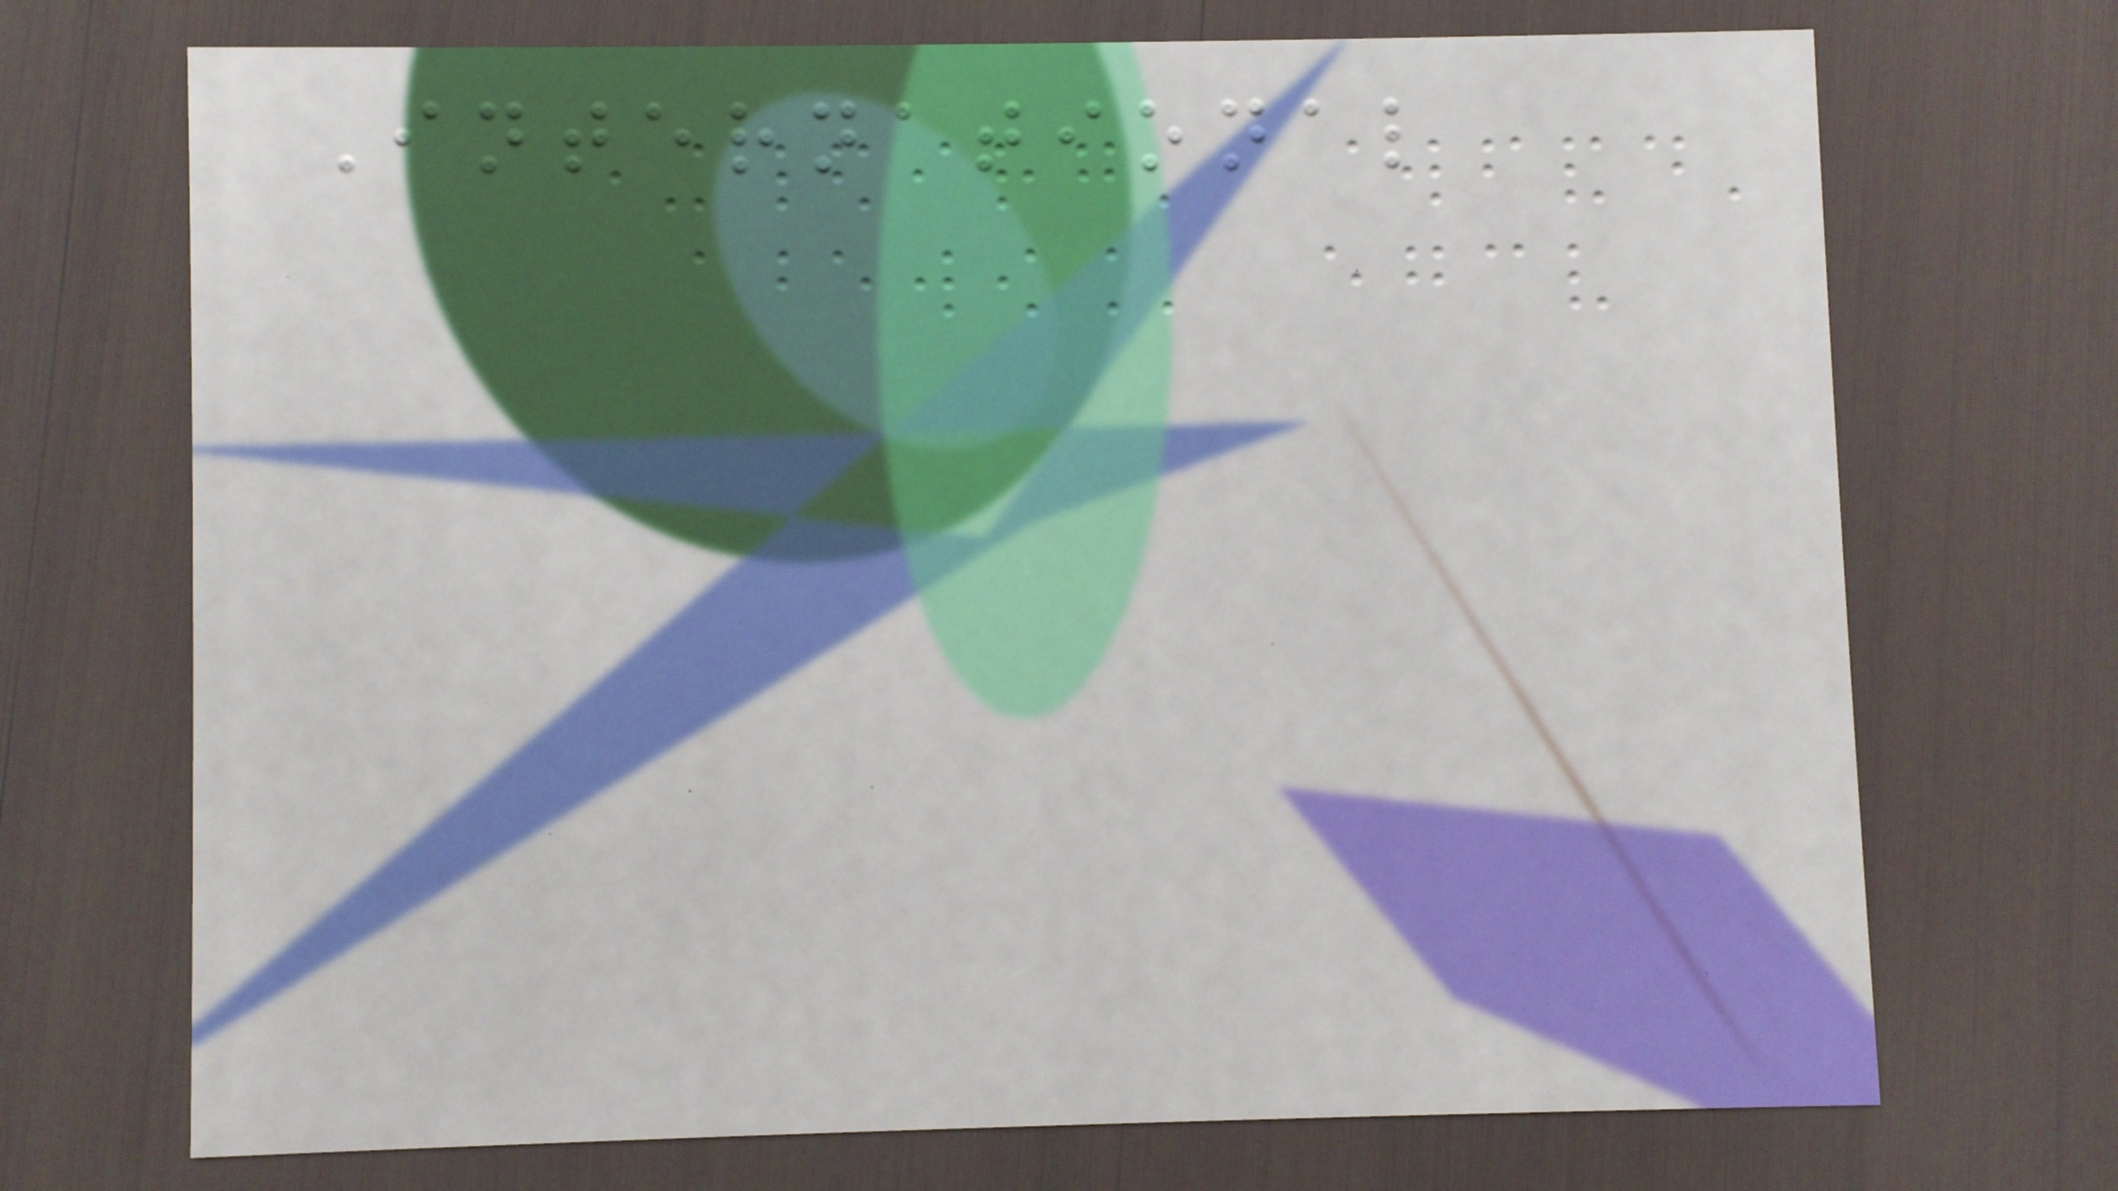International
